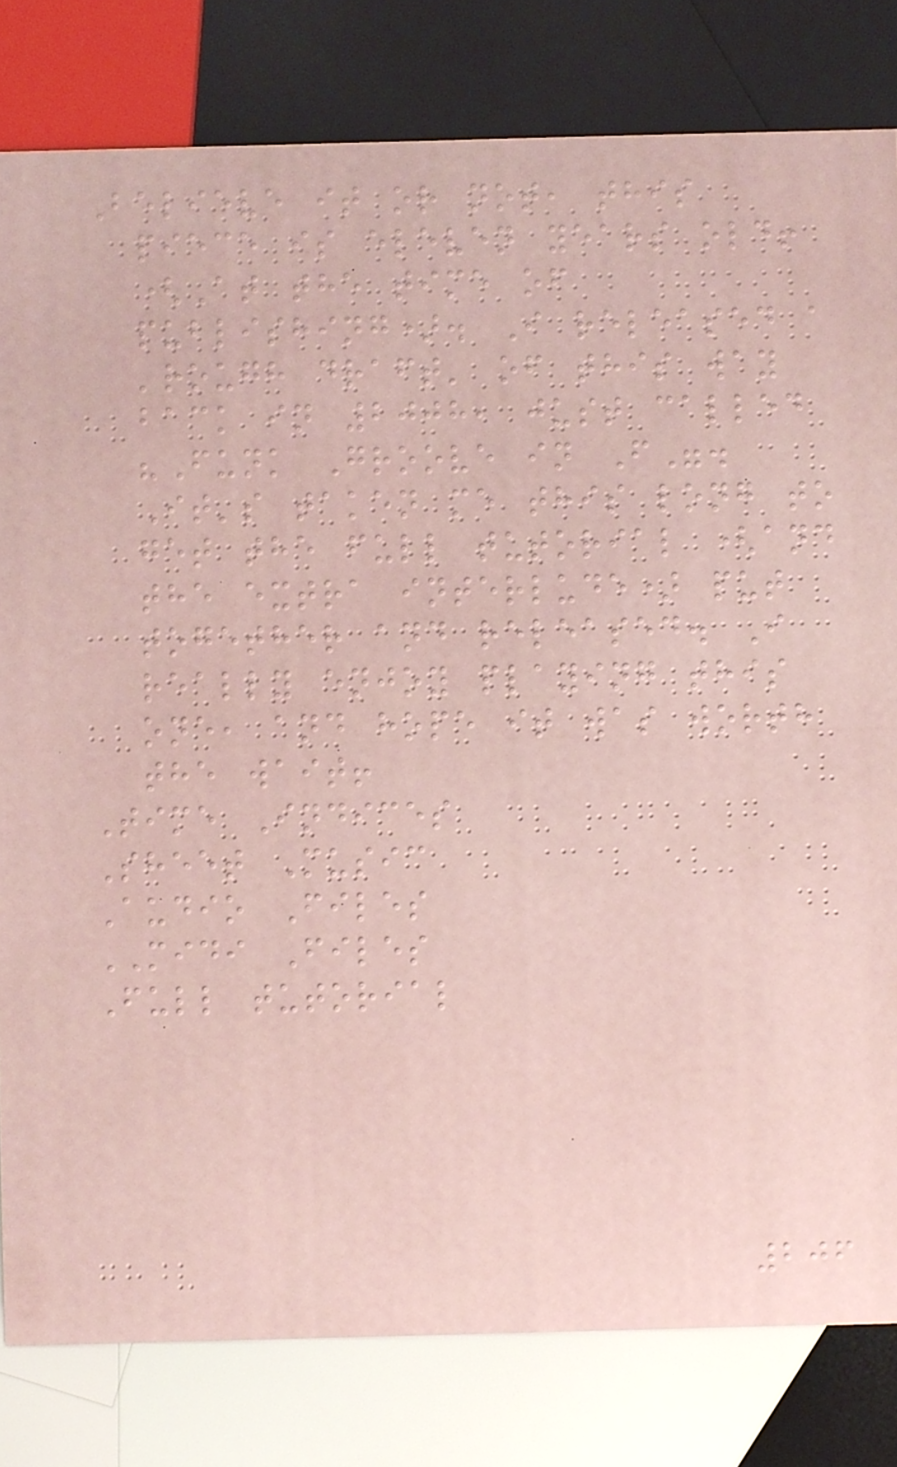Believe it or not, this
piece is eleven years old!
(At the time of
publishing). I released a
'rough draft' of this way
back in 2008, just called
"Funk Groove in F".
It's taken me this long to
get the full tutorial (and
the extra interlude) put
together and released. I
really enjoy playing this
one, and hope it was worth
the wait!
Time Indices
Sheet Music
Audio Files
MIDI Files
Full tutorial
206
